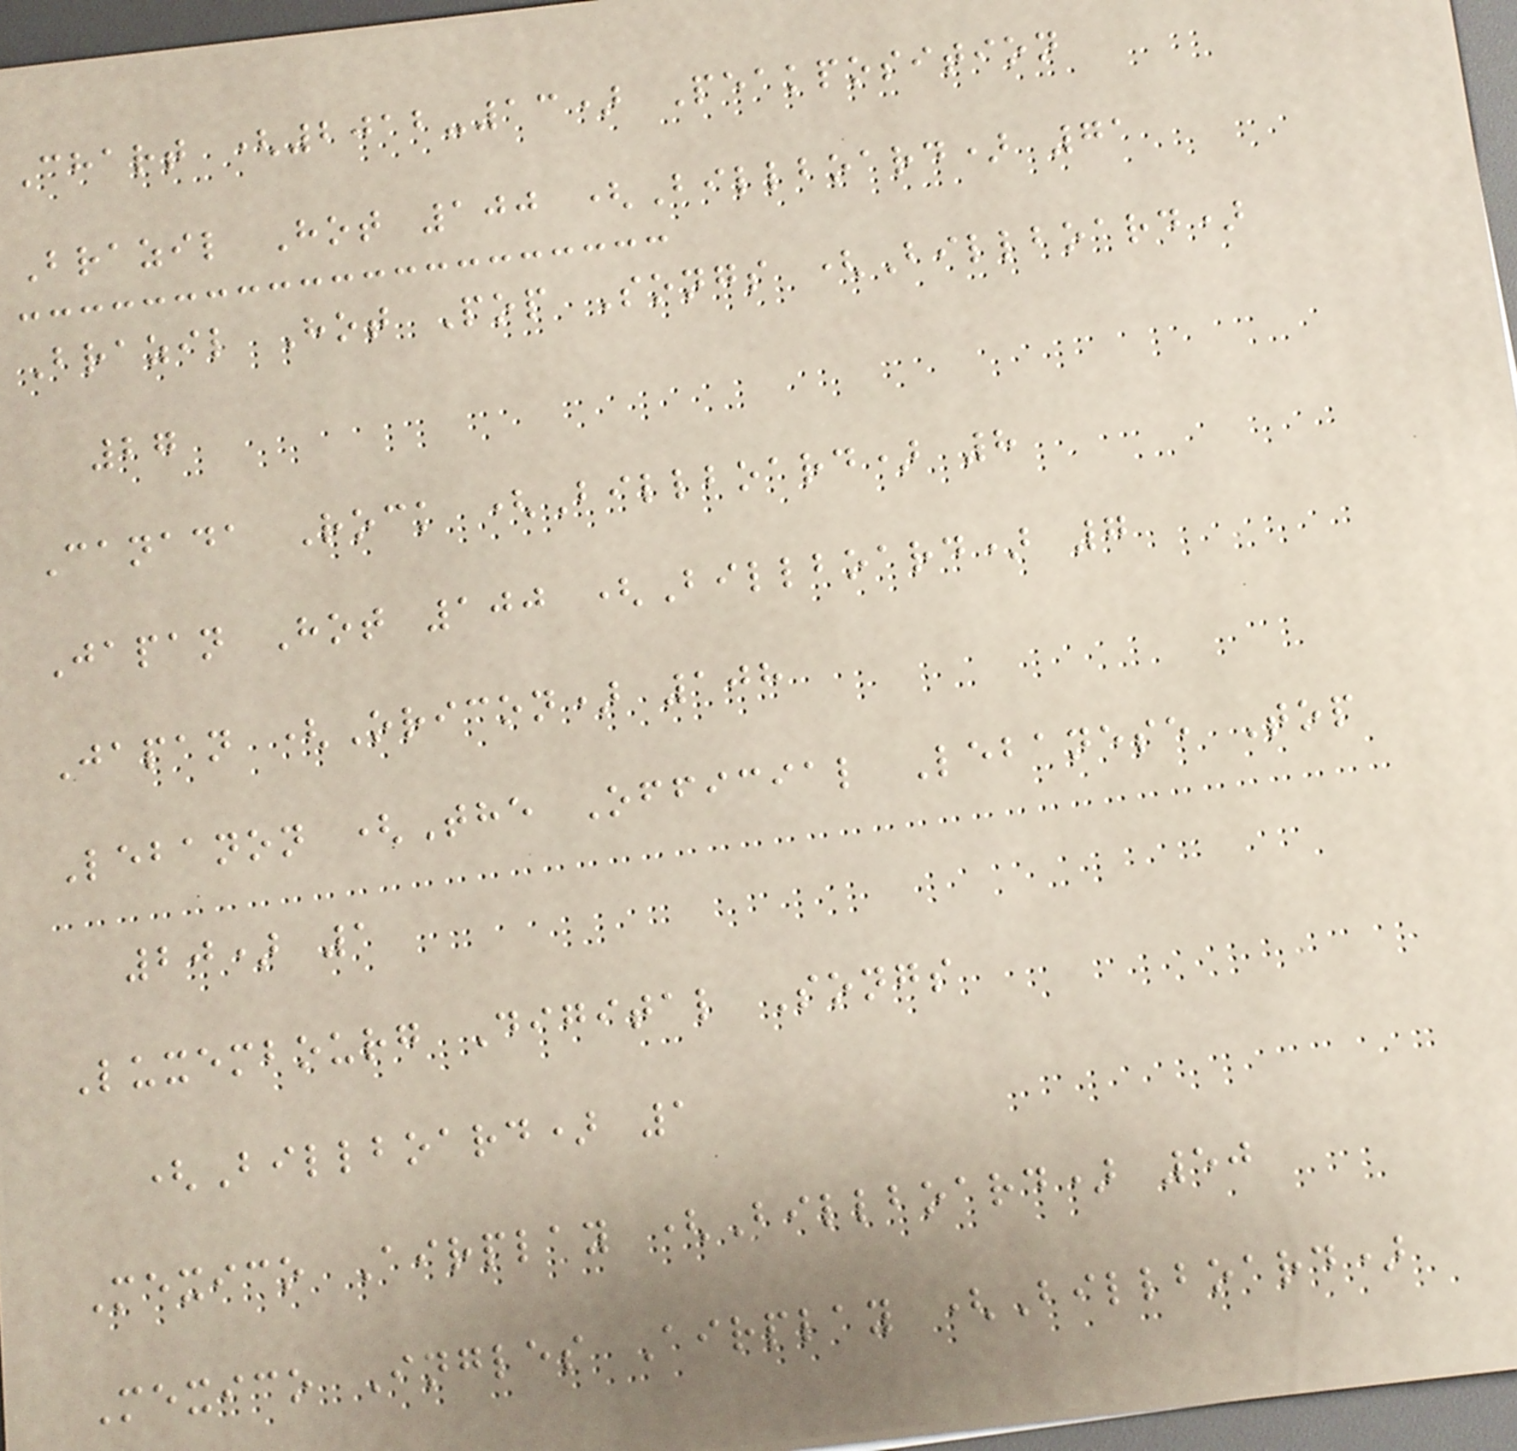Chart (2012-13) Peakposition
Brazil Hot 100 (Billboard) 71
Brazil Hot Pop Songs (Billboard)
27
Canada Rock (Billboard) 8
Japan Hot 100 (Billboard) 7
Japan (Oricon) 108
Lebanon (The Official Lebanese Top
20) 1
Luxembourg Digital Songs
(Billboard) 1
Mexico Airplay (Billboard) 50
Mexico Ingles Airplay (Billboard)
